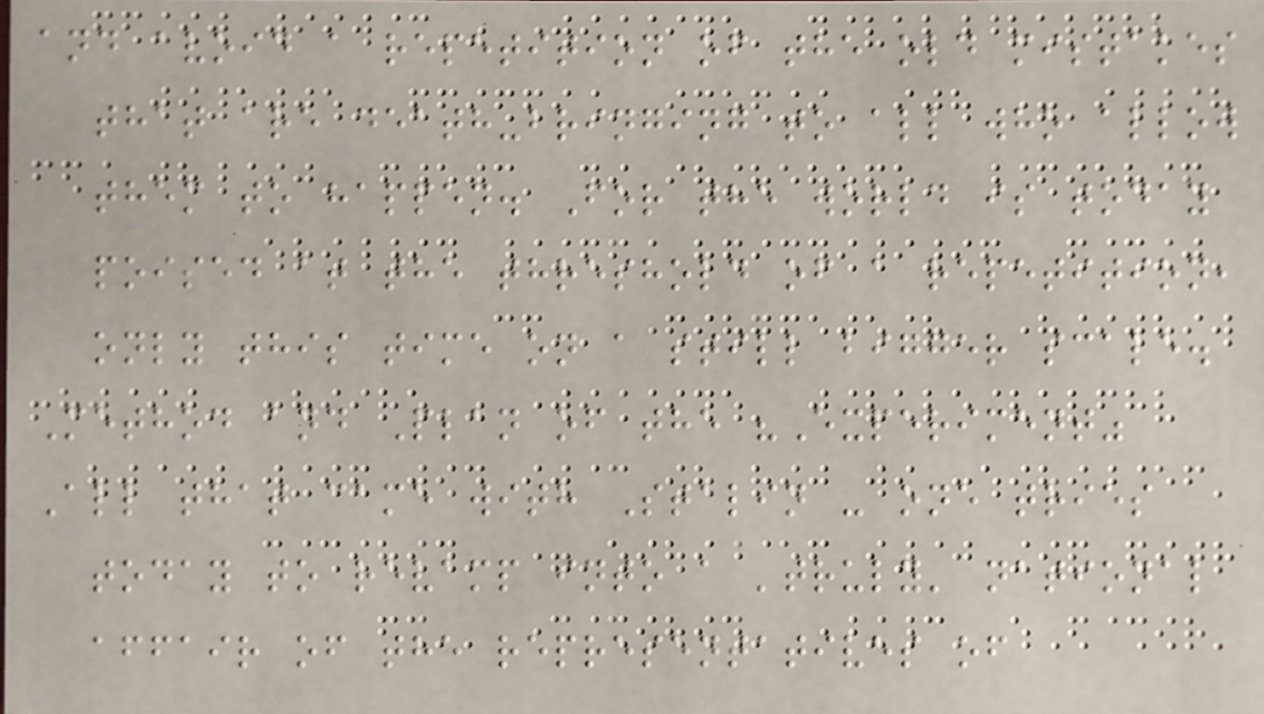and avoid a repetition of the old mistakes
that are death-bringing to all who allow
them to happen. For the world is today
poised at the threshold of a repetition,
only this time on a still bigger scale.
Method and Plan of the "Experiment"
All that came with Stalin - one tries
today to revamp into a 'truly' national
affair of the representatives of
